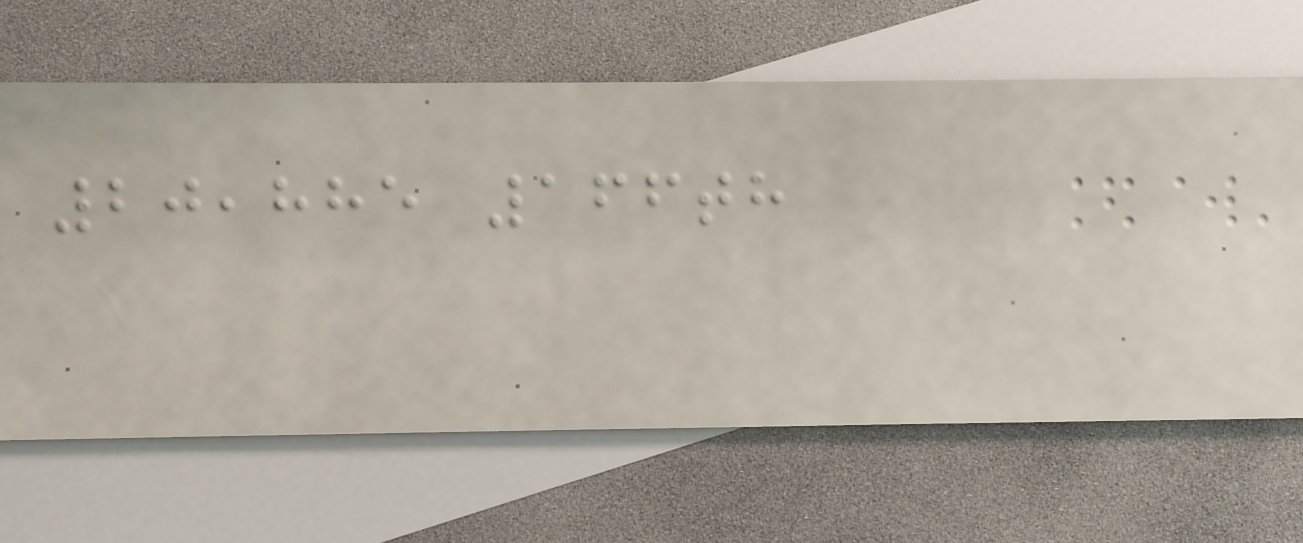20,885 166th
